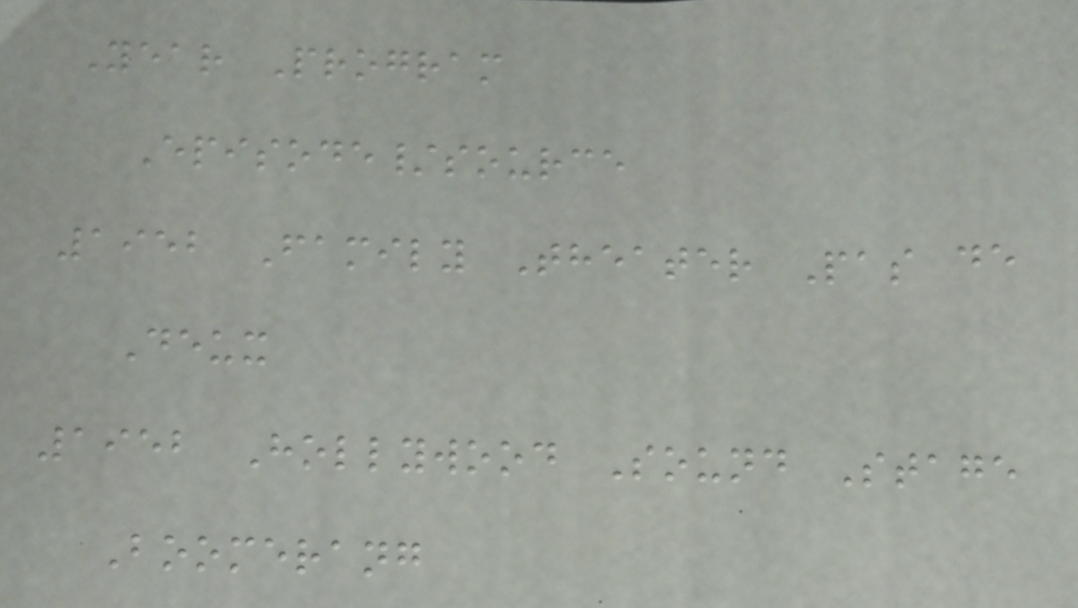Year Program
Episode/source
1952 Family Theater Pas de
Deux
1952 Hollywood Sound Stage
Boomerang
